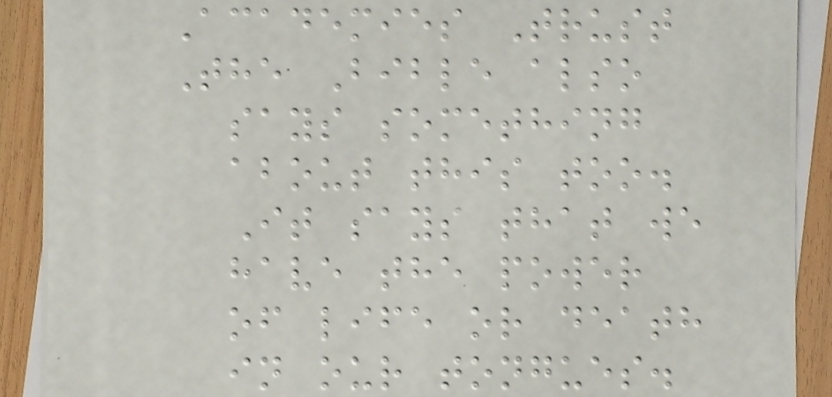Academies Trust
The Bible also
says something
about this too.
It says that we
have the power
of life or death
in our tongues.
